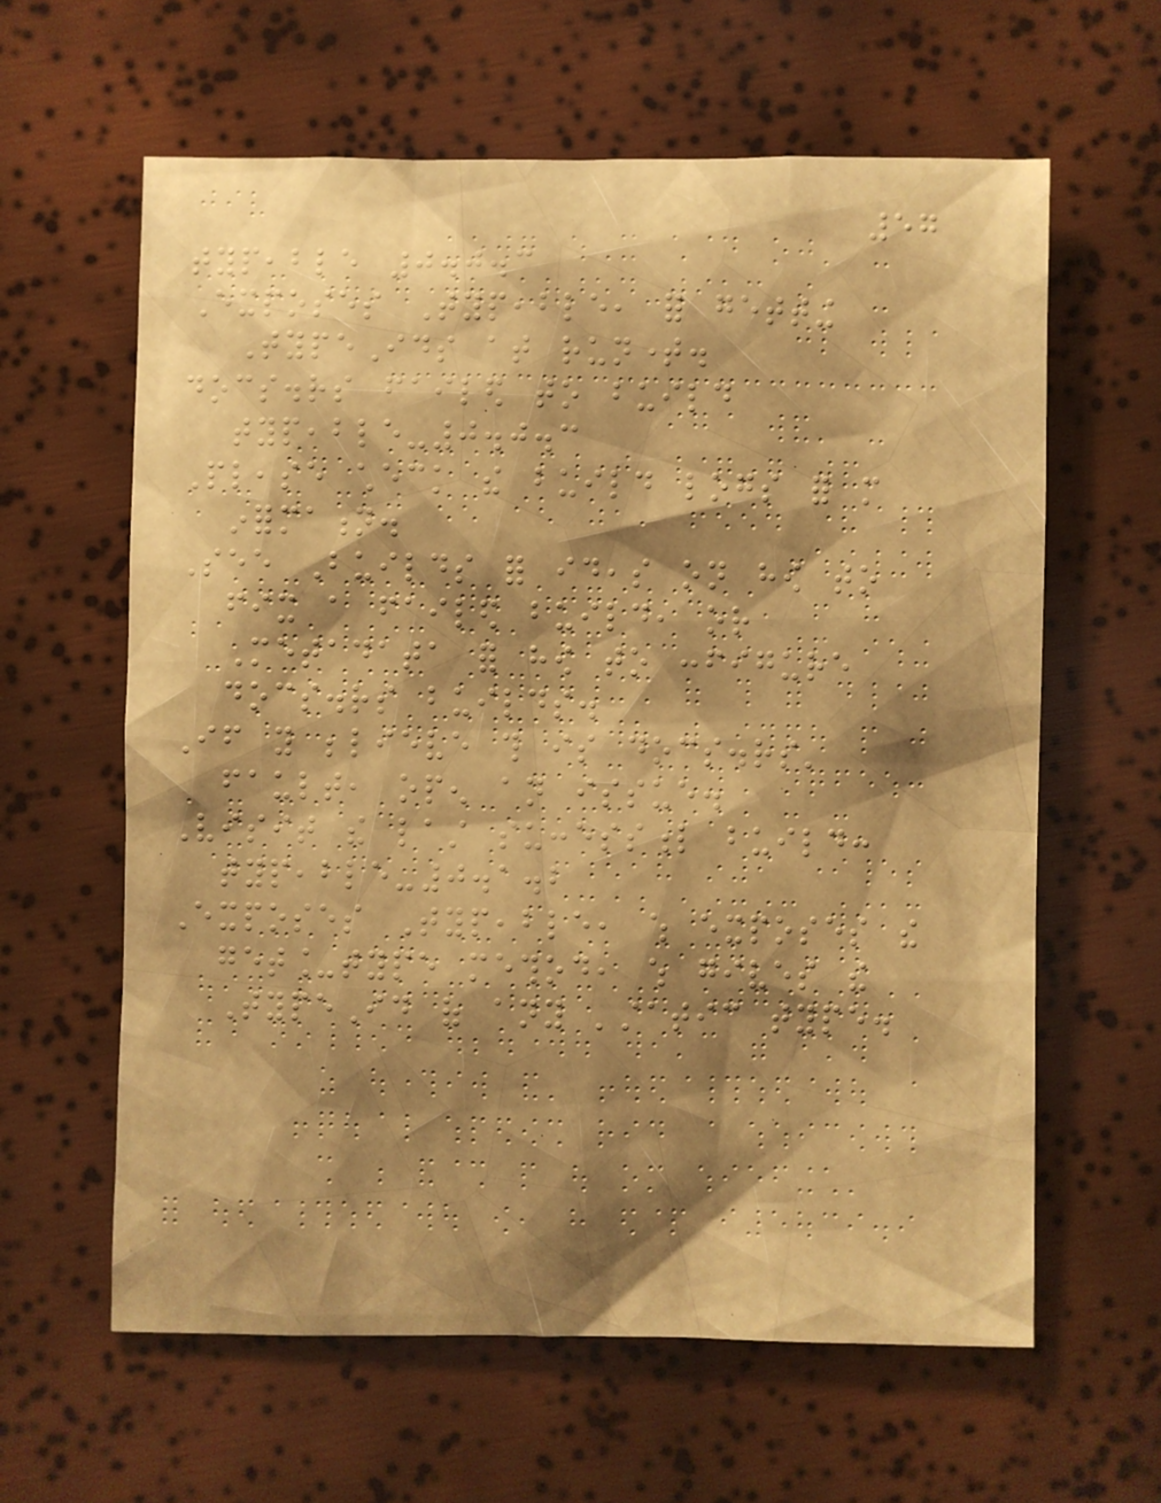57
typeable 0.0.3
Exposes Typeable, for getting
TypeIds at runtime.
docs.rs failed to build
typeable-0.0.3
Please check the build logs for more
information.
See Builds for ideas on how to
fix a failed build, or
Metadata for how to configure
docs.rs builds.
If you believe this is docs.rs'
fault, open an issue.
Visit the last successful build:
typeable-0.1.2
Exposes Typeable, which exposes the
get_type method, which gives the
TypeId of any 'static type.
